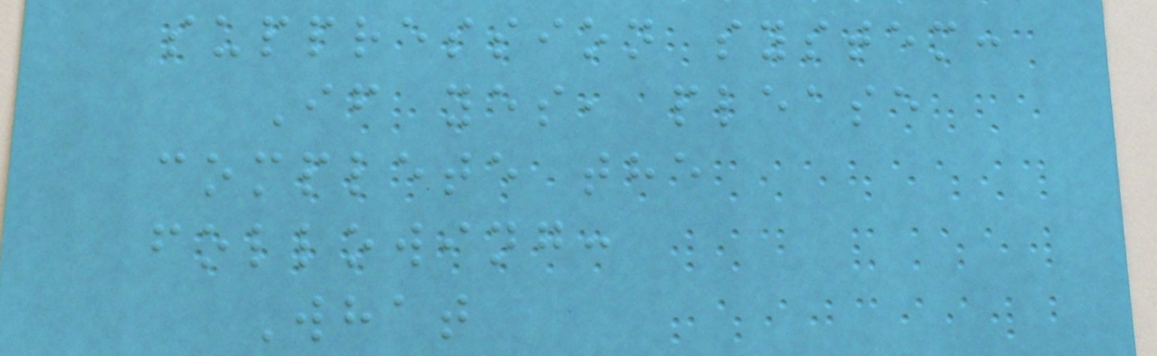suppression system:
If yes, please
complete the
following:
What
